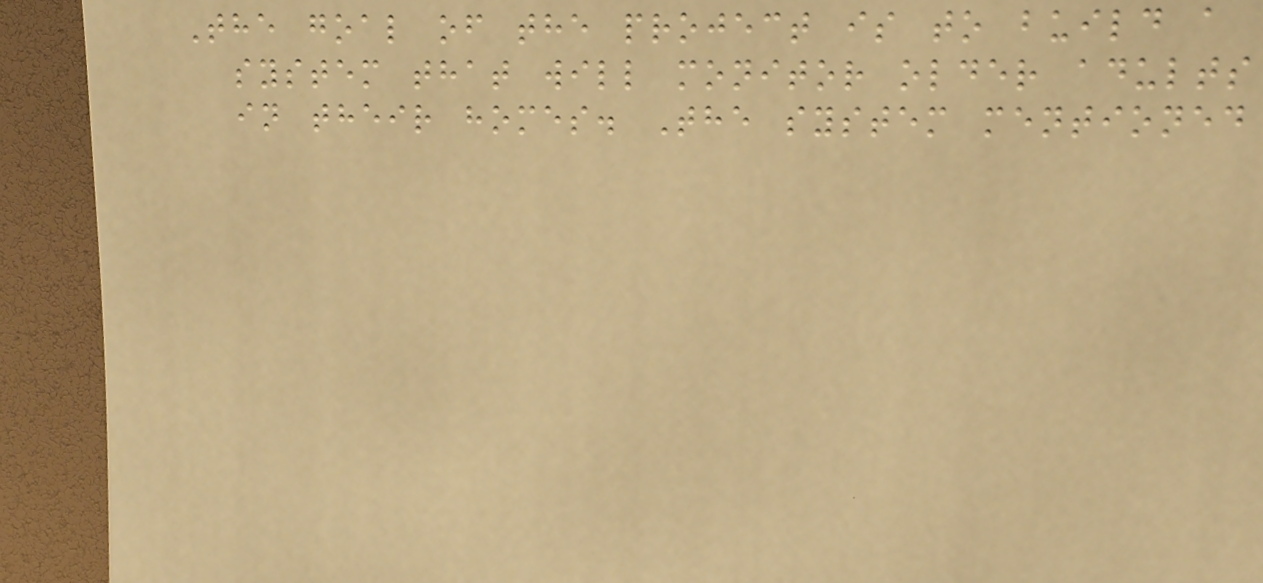The goal of the project is to build a
system that will monitor older adults
in their homes. The system mentioned
